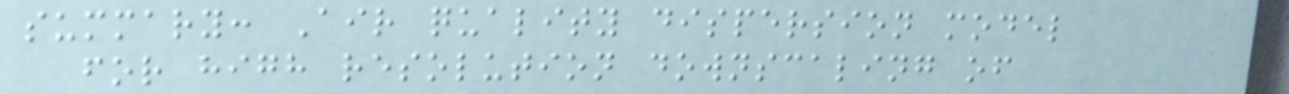summary: Air quality dispersion model
for high resolution downscaling of
